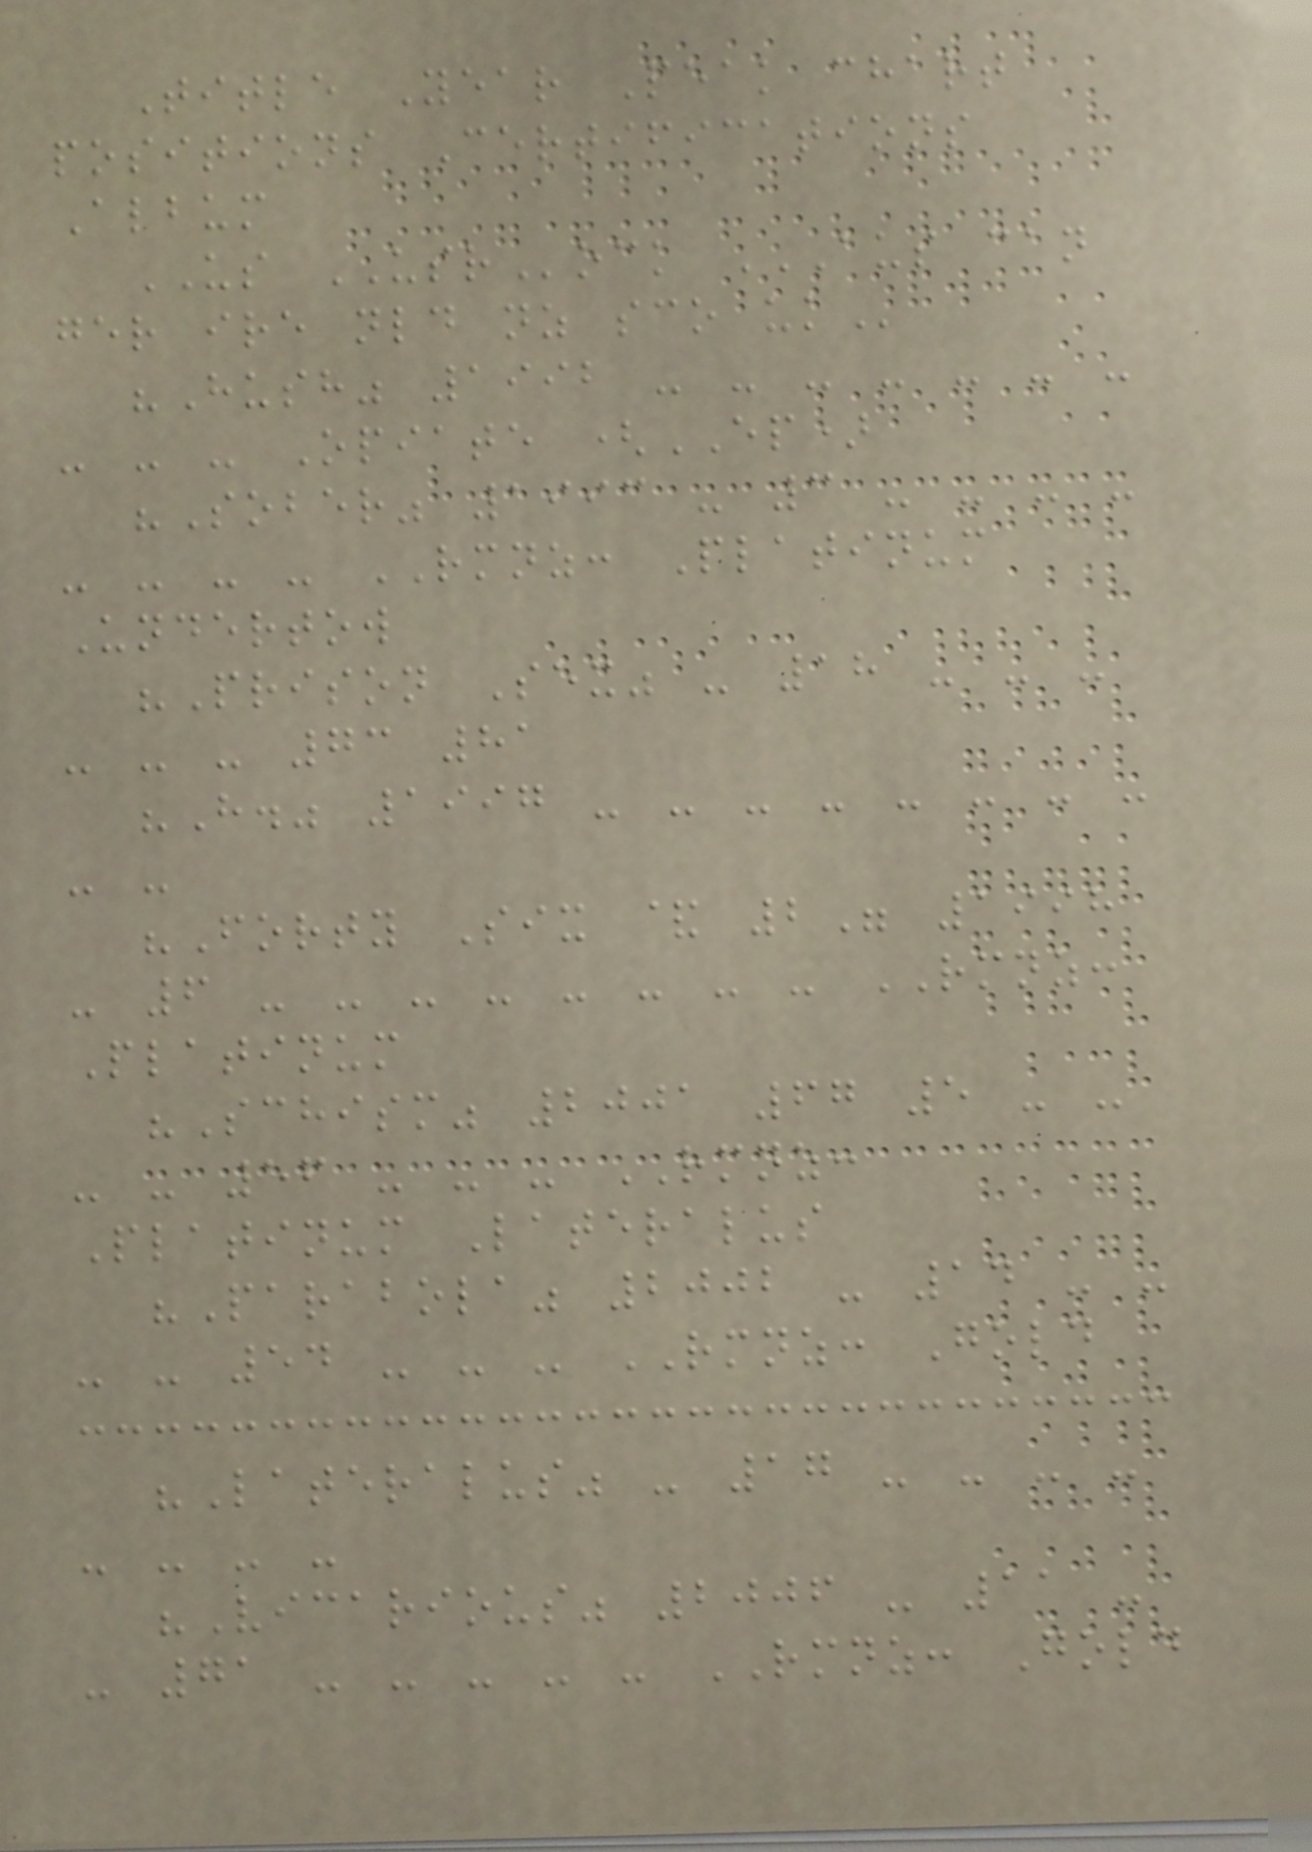Title Year Peak chart
positions Certifications
Album
US USRock AUS CAN
GER IRE NLD NZ SCO UK
"Hush" 1992 - - - - - - -
- - - Opiate (EP)
"Sober" 1993 - 3 - - - -
- - - - RMNZ: Platinum
Undertow
"Prison Sex" - 18 - - -
- - - 73 81
"H." 1997 - - - - - - - -
- -
"Forty Six & 2" 1998
- 6 - - - - - - - - RMNZ:
Platinum
"Schism" 2001 67 5 - -
- - 56 - - - RMNZ:
Platinum Lateralus
"Parabola" 2002 - 14 - -
- - 54 - - - RMNZ: Gold
"Lateralus" - 17 - - - -
- - - -
"Vicarious" 2006 - 11 -
- 71 - - - - - RMNZ: Gold
